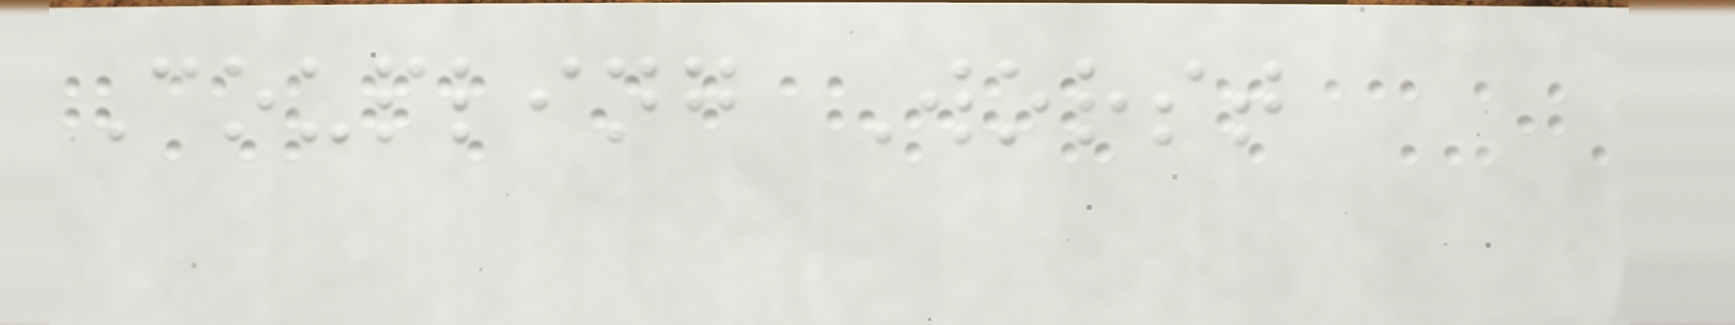Coupling Worst
